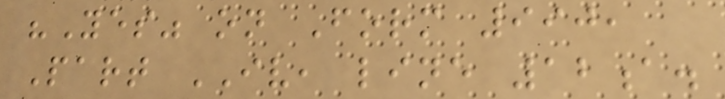"Yes" on Form 990,
Part IV, line 12a.
